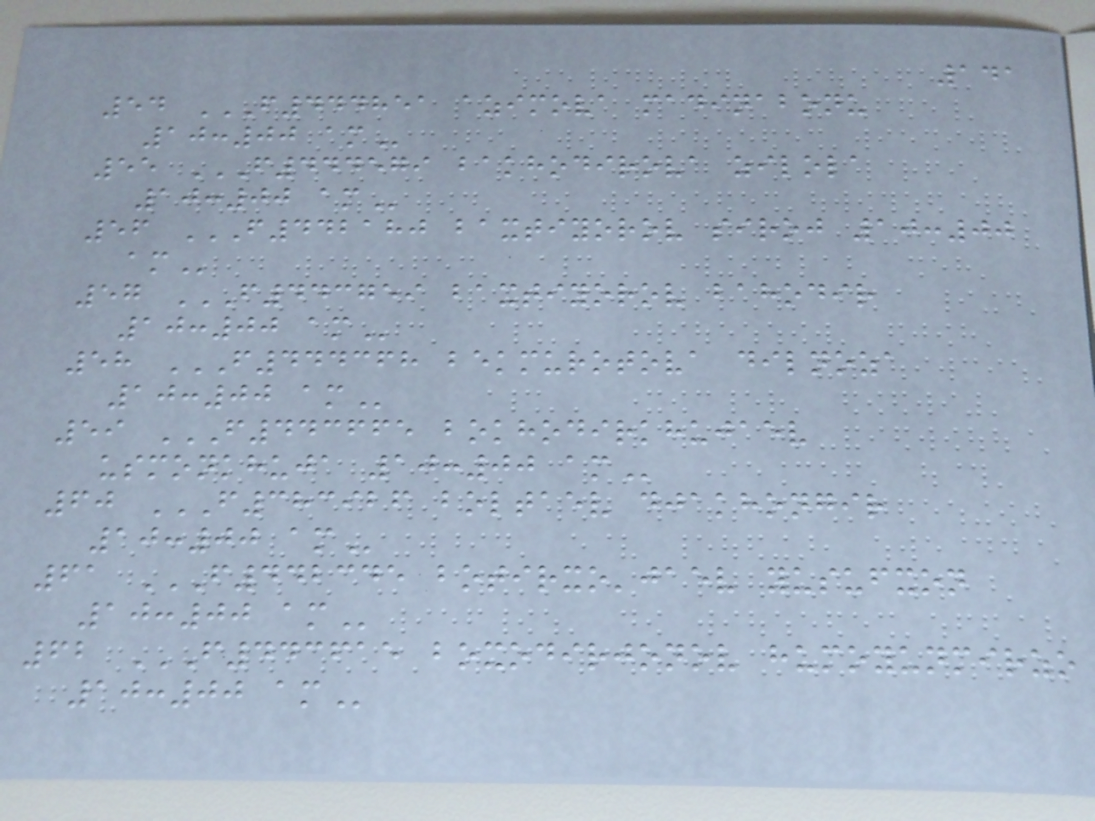141
54 F444851 AZIMOVA MADINABONU
10:00 AM
55 F444579 BAKHODIROVA ZILOLA
10:00 AM
56 F442180 BAXTIYOROV SIROJ 10:00
AM
57 F443759 BAXTIYOROV BAHODIR
10:00 AM
58 F444368 BEKMUROTOVA DILNOZA
10:00 AM
59 F443665 BOKHODIRKHUJAEV
USMONKHUJA 10:00 AM
60 F383926 BOLTAEV DJAKHONGIR
10:00 AM
61 F442345 BOTIRXO'JAEV YUSUFXON
10:00 AM
62 F443615 BOXODIRJONOV HUMOYUNMIRZO
10:00 AM
